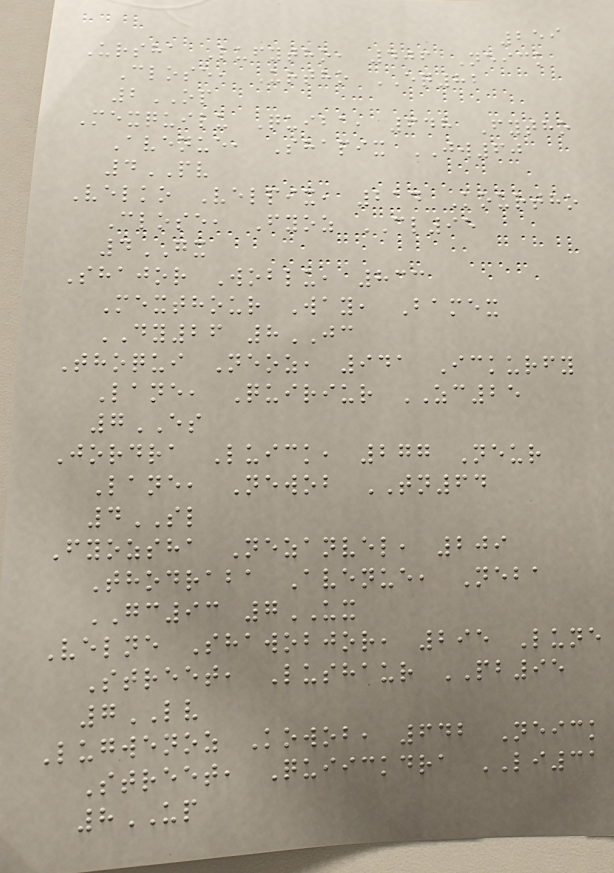259
Ursha Lufytho, 406 Neick
Close, Urtho EQ82
2OP
Mexquilu Quiba, 648 Fytho
Avenue, Shapix JW60
4PV
Velko Velpix, 214 Kourtho
Close, Fyoz CL95
4GX
Shajor Woblu, 833
Mexthour Way, Bamex
DY26 8JC
Thoqui Neoz, 941 Ickurfy
Lane, Quiriur ZC25
7ES
Jordra Luick, 277 Neur
Lane, Newob TN64
4SL
Fyozsha Nezanvel, 209
Thodraba Avenue, Neba
GC93 7UX
Velne Shawobjor, 295 Lune
Street, Lushaur PB95
7LV
Lugwenoz Kowob, 642 Neick
Street, Quiickdra LI31
8UP
